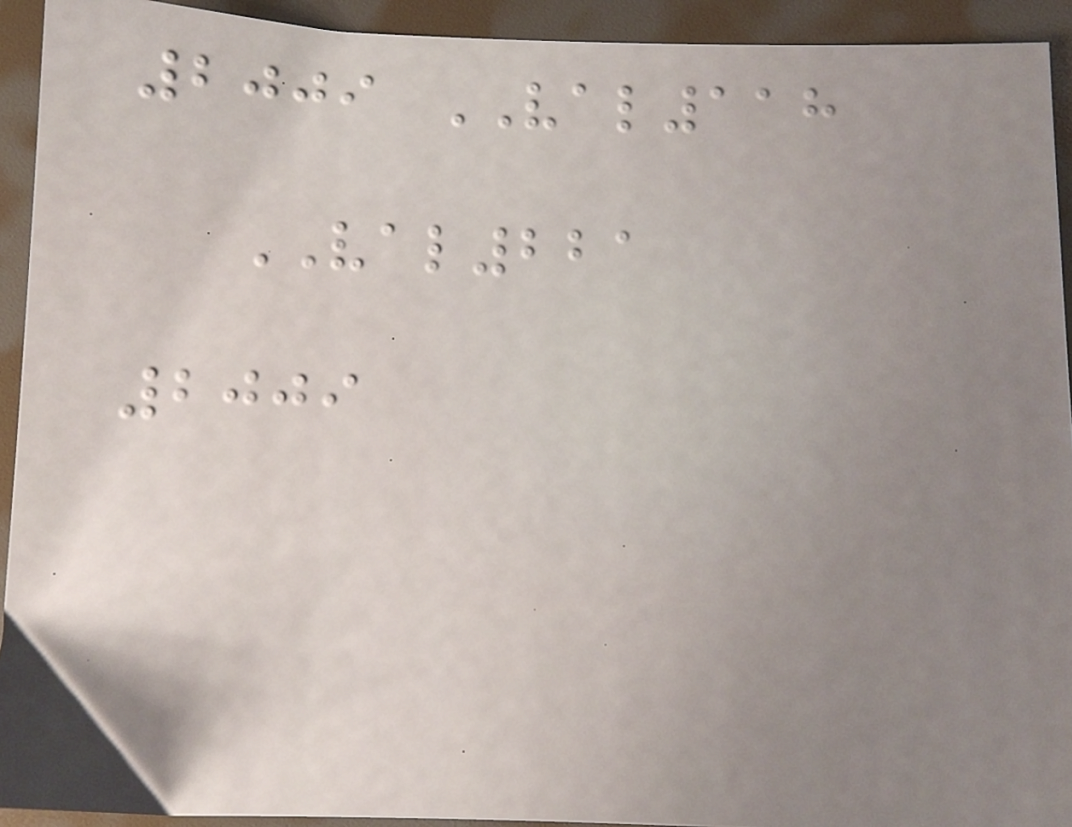2009 VAL118
VAL221
2009
